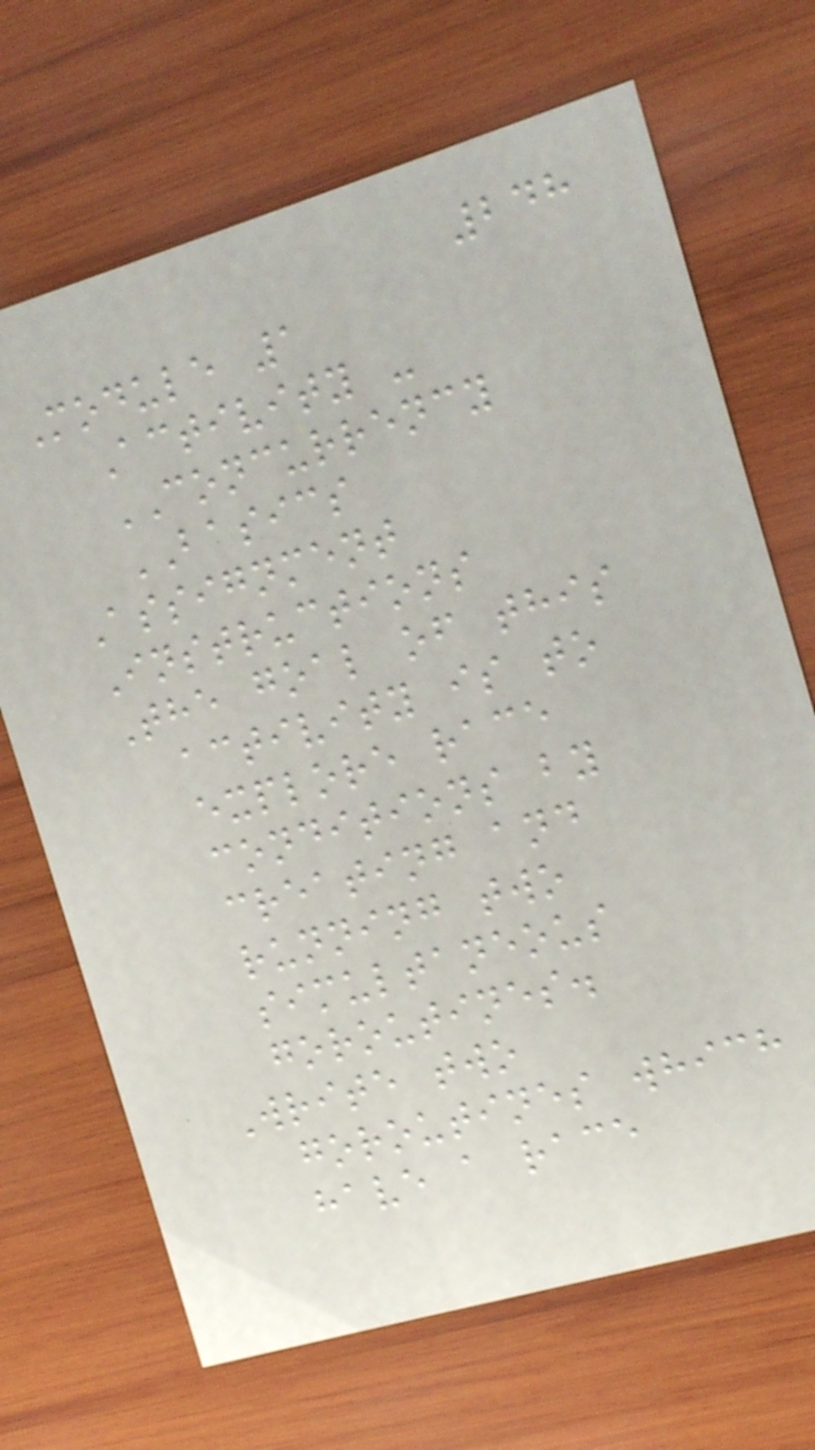248
Module 1
Activity -
CONCURRENCY
BASICS
Assignment
Instructions
The goal of this
activity is to
explore race
conditions by
creating and
running two
simultaneous
goroutines.
Write two
goroutines which
have a race
